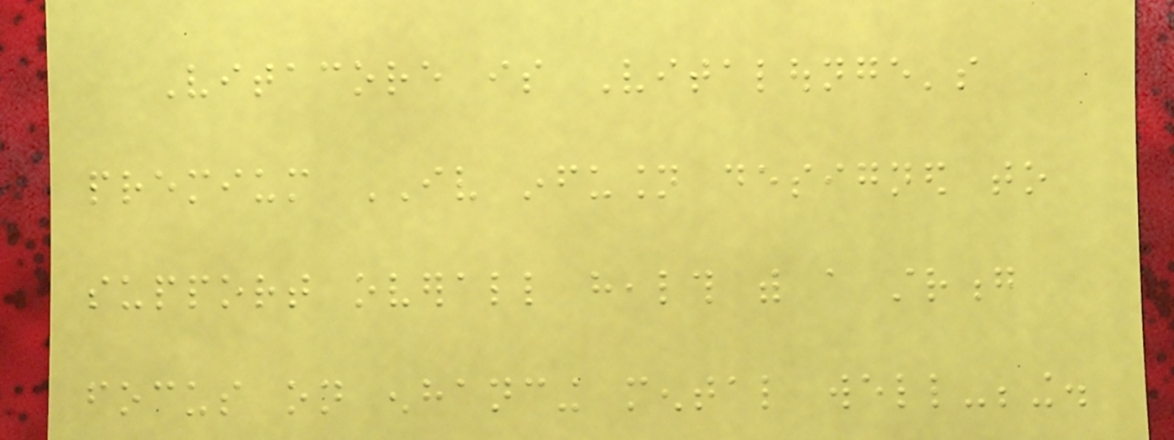Vitacore is Vitalounge's
premium IV infusion designed to
support overall health with a strong
focus on enhancing mental well-being.
